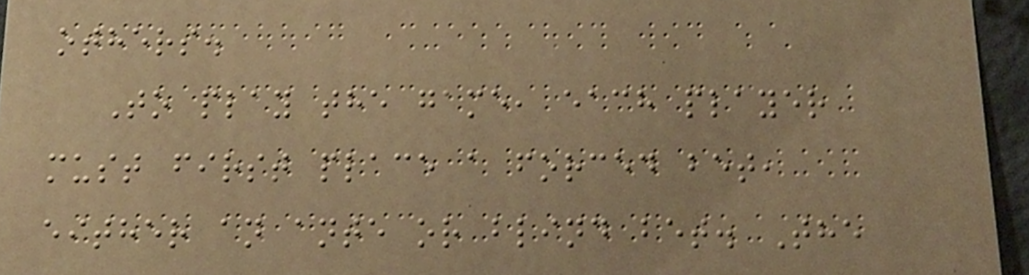others.
To play the game, each player
must first place a forced bet,
either an ante or blind bet. The
